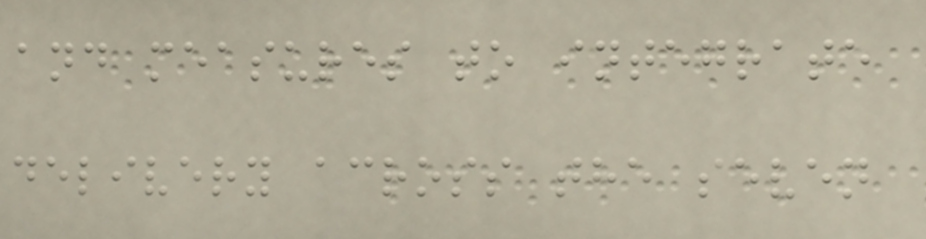and measures to integrate
delivery across the seven
